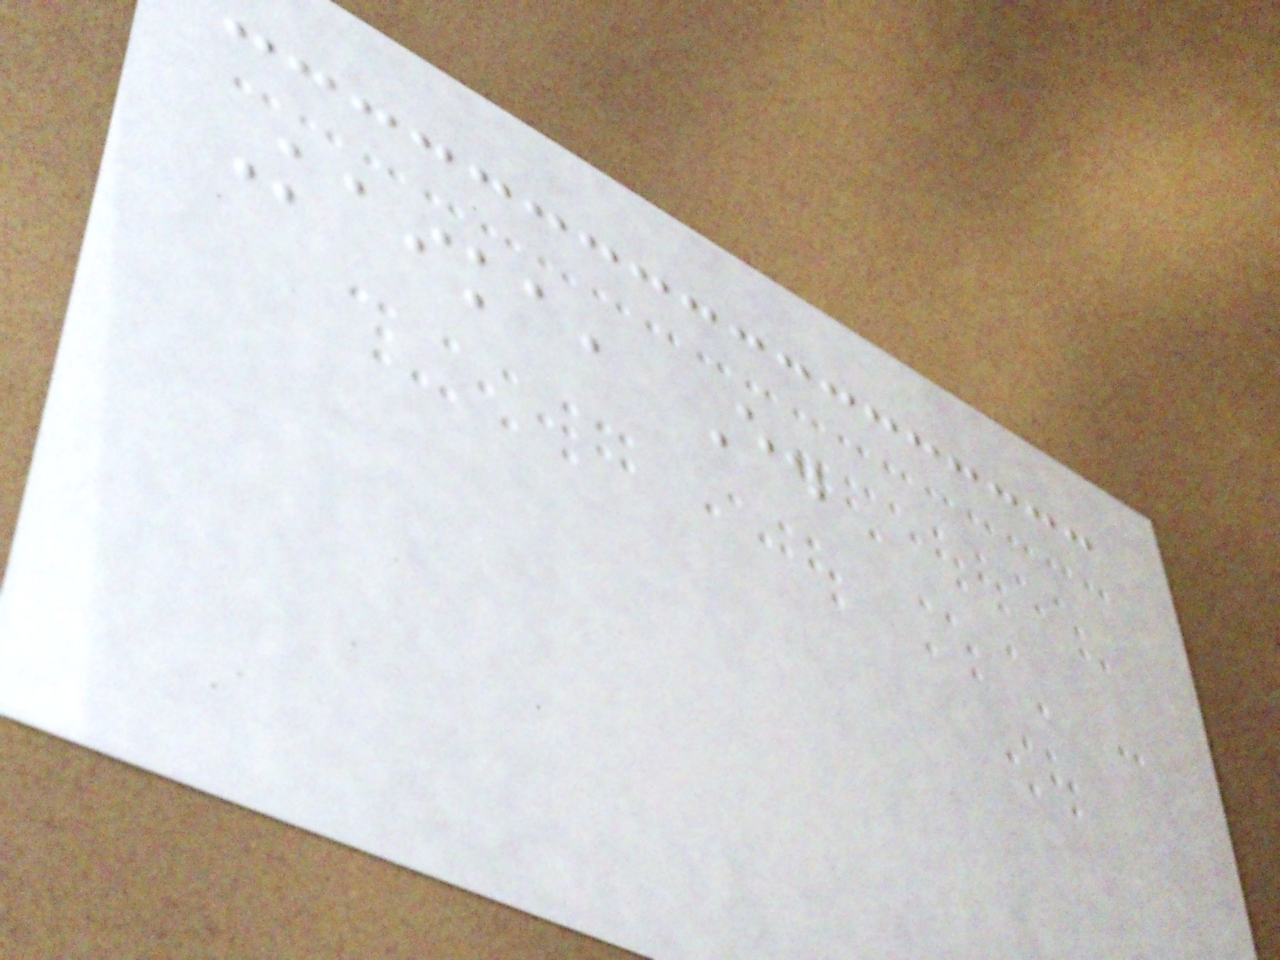Kaika, E.
